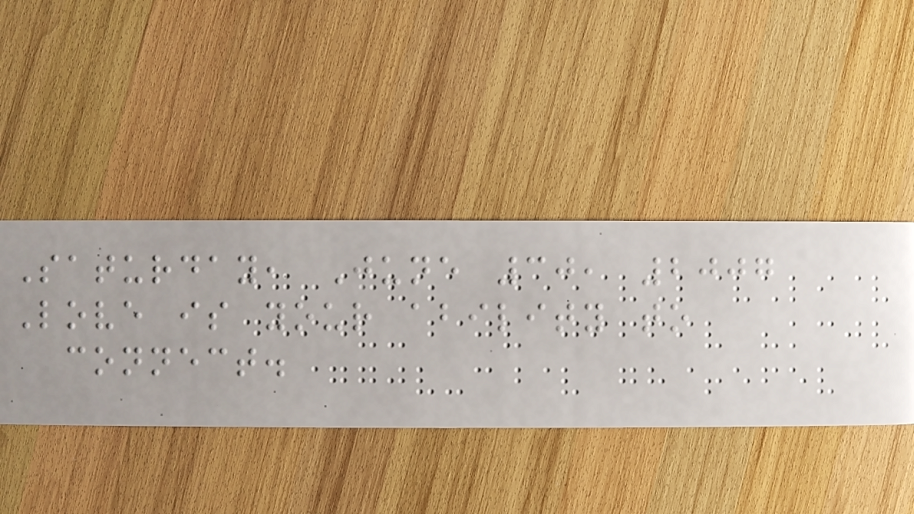Saturday, June 30, 2007
Love is your ability to
connect.
